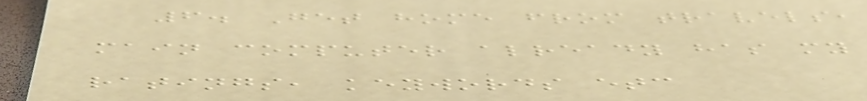6. Get home from travels,
main computer already has my
ratings, keywords etc
